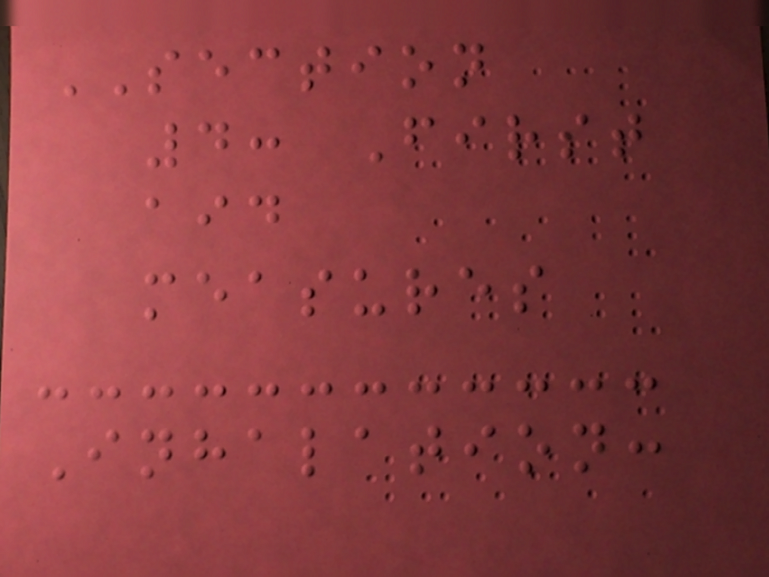SECTION
4: First
aid
measures
Inhalation:
